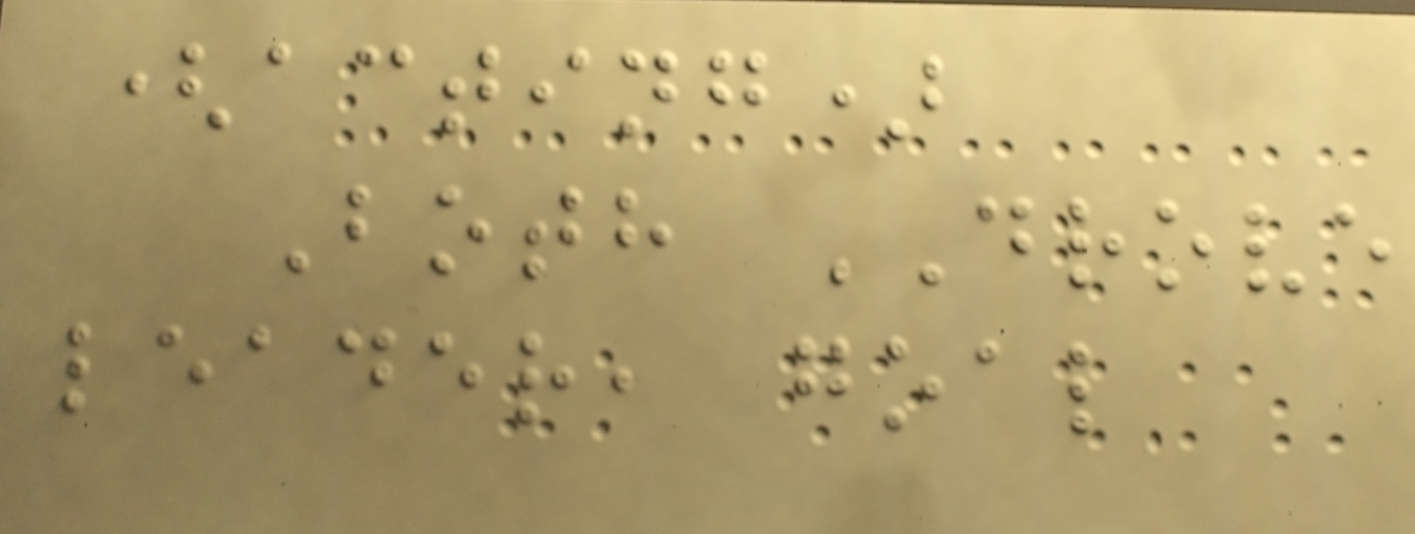(acting)
Both DROVE
leader, goal
